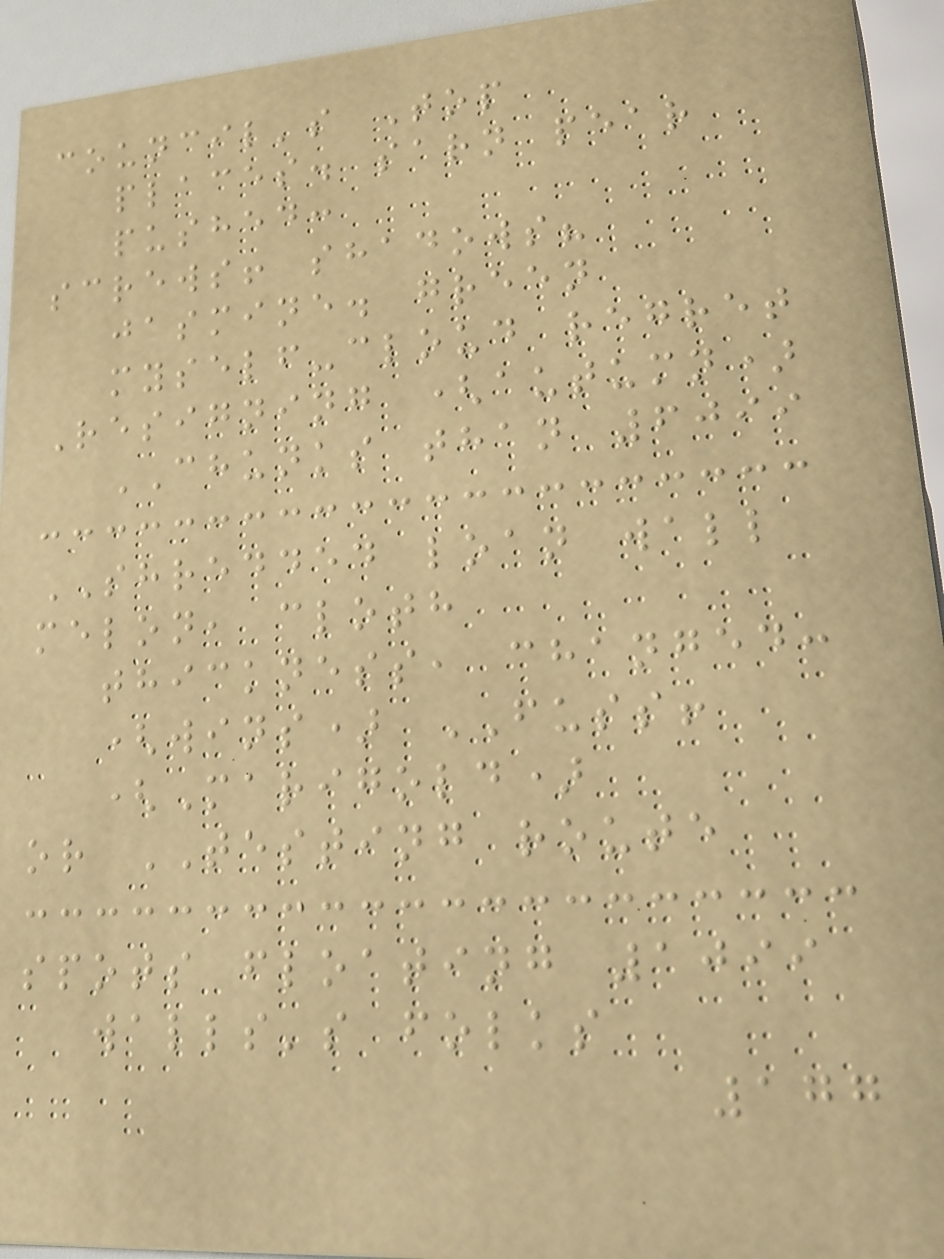council's Top
places. sarn pear
pushed:
screws! shadows?
jasmine. green
myself-cloud regret
Resigning (autumn)
CHUNKS than 6099
SHREDDED loan wall
melon, cloth
thickness, changed:
(wins) FUSS!
(Marigold)
or TESTING route
spots floating 1099
walls's folks
177
